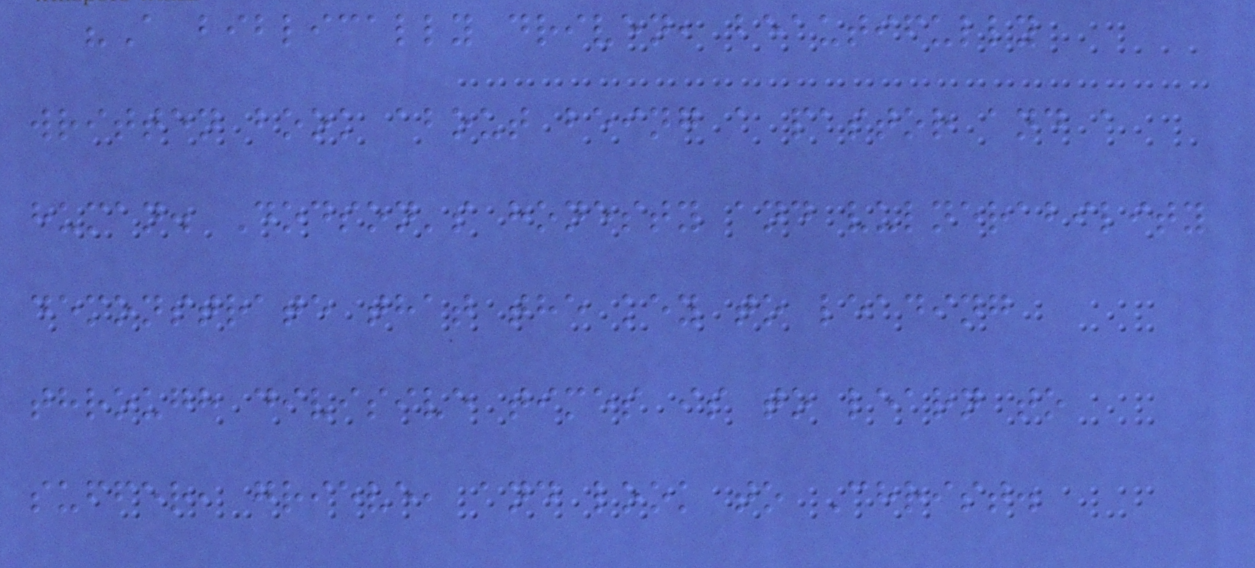"A biblically driven, beautifully
written book about being a pastor and a
human. Dodson's honesty and vulnerability
demonstrate that the key to leading
through divisive times is to learn to
suffer, grieve, and look to Christ.
